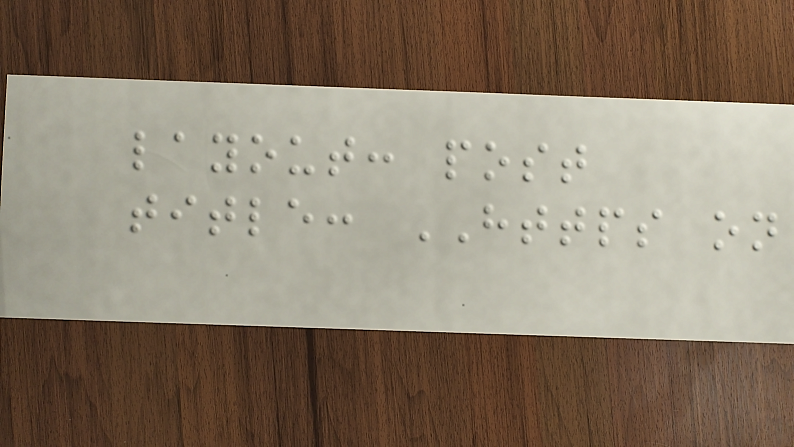layout: post
title: HTTPS on
